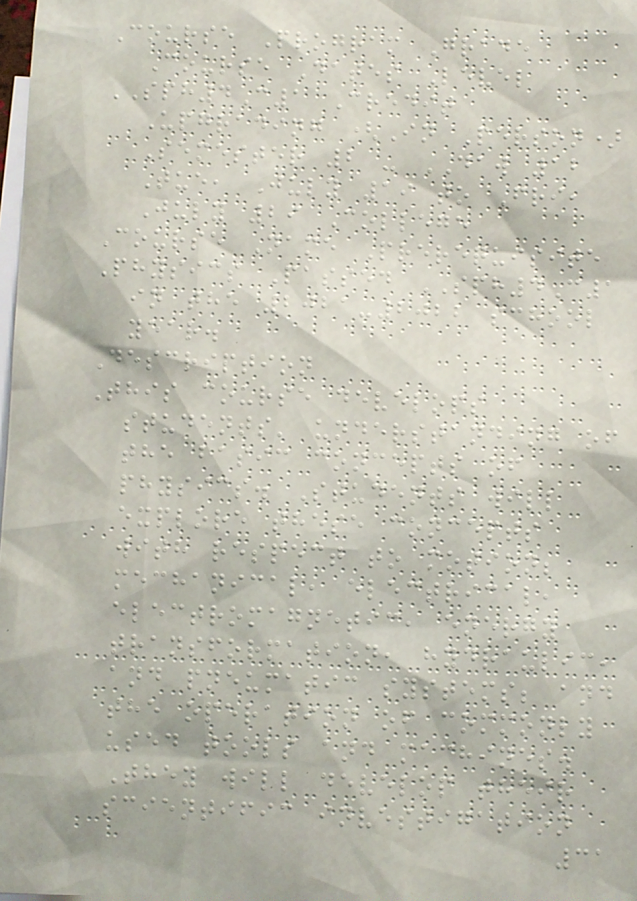Course Program Grade
Course Dates Level
SPH4C1 Credit
Upgrading (In Person)
Semester 2 - DAW 12
Tue, July 19 to Fri,
July 29 College
Course Name Prerequisite
Physics Passed SPH4C1
in the 2021-2022 school
year.
Description
This course develops
students' understanding of
the basic concepts of
physics. Students will
explore these concepts
with respect to motion;
mechanical, electrical,
electromagnetic, energy
transformation, hydraulic,
and pneumatic systems; and
the operation of commonly
used tools and machines.
They will develop their
scientific investigation
31
